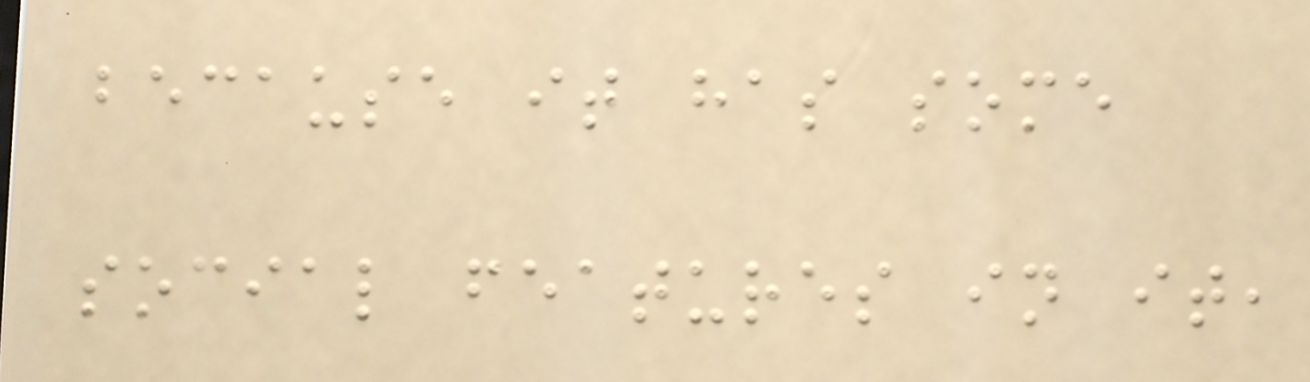because it has some
social features in it,
